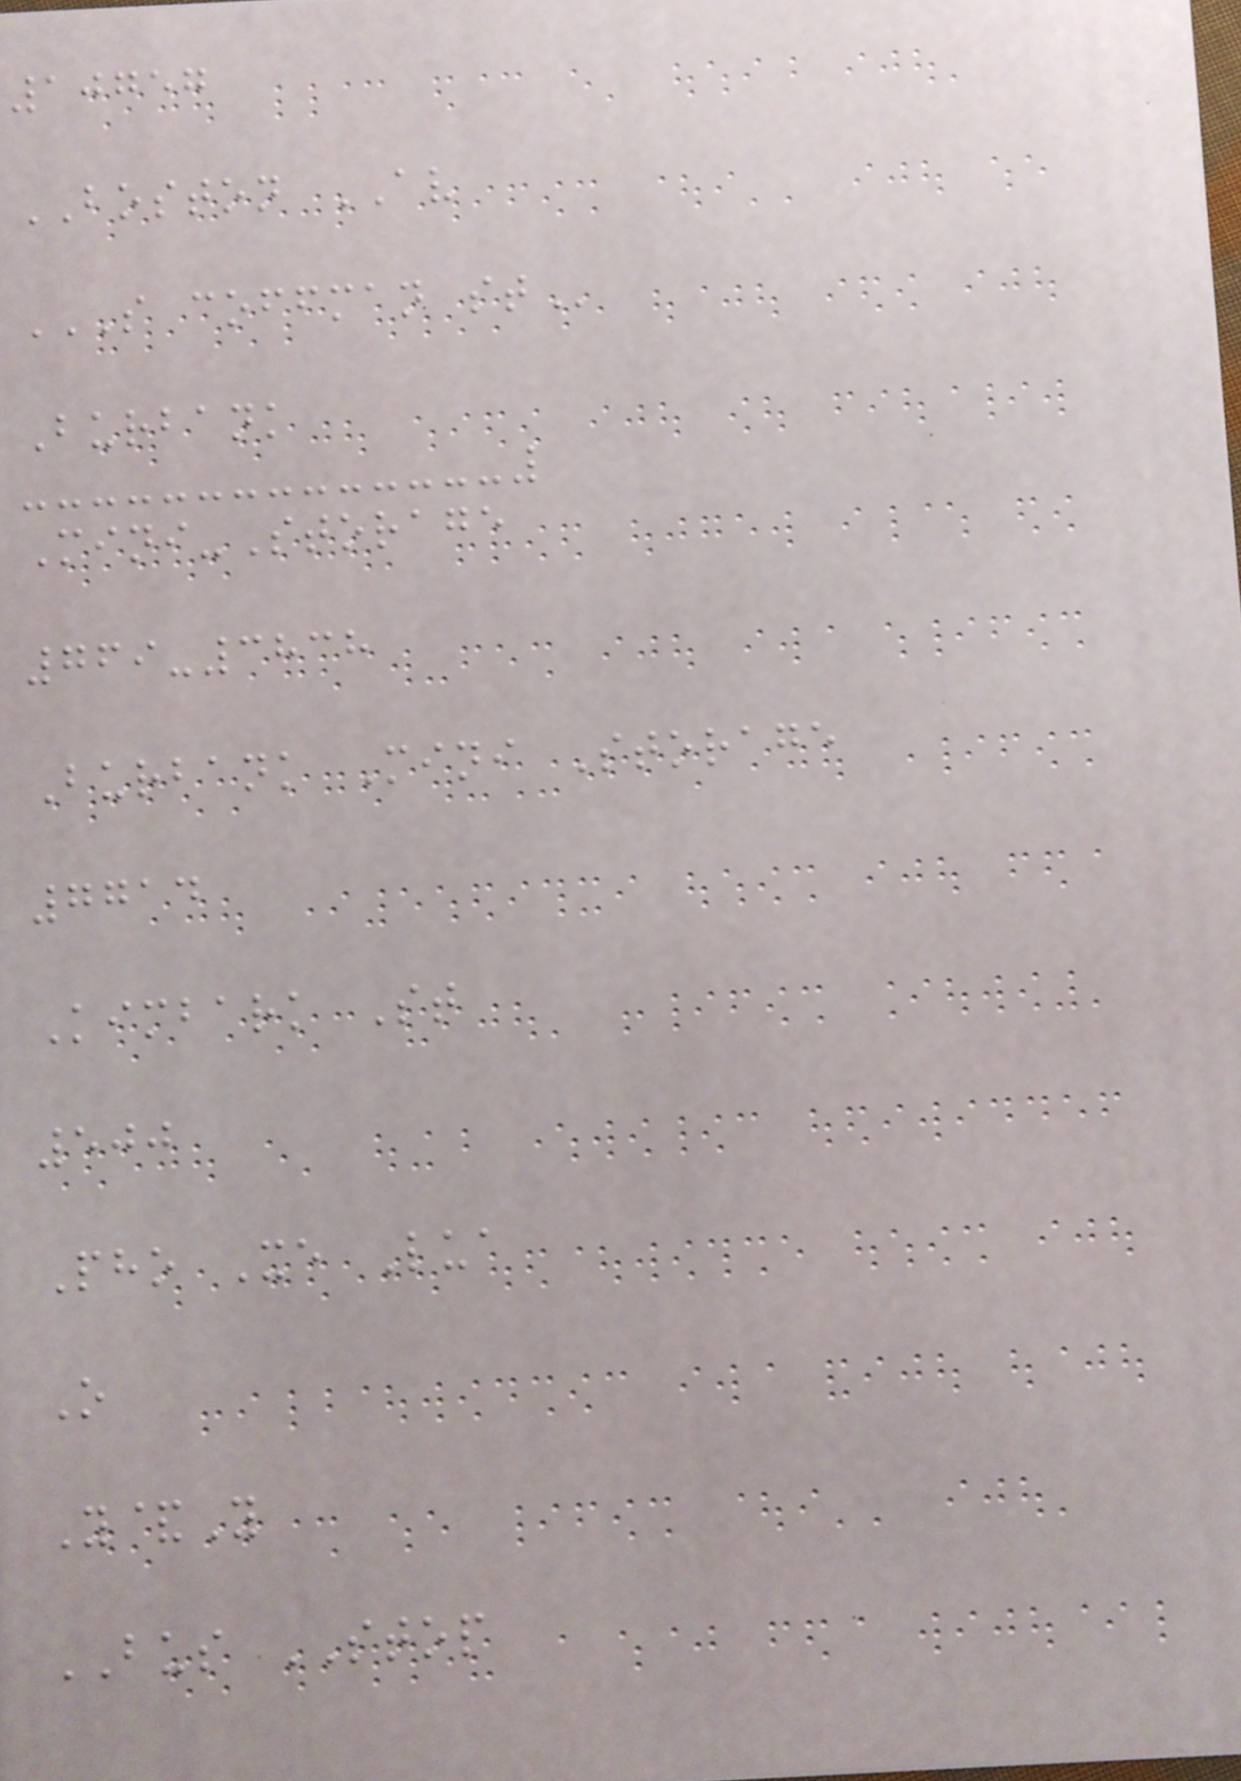10757
BOSTON AV
S COFFMAN ST
Burbank
Mini-Storage
769-3838
Burbank Mini Storage
7714
Kimbark St
500
Pho Xe Lua
O
Y&Y
BUS STOP
